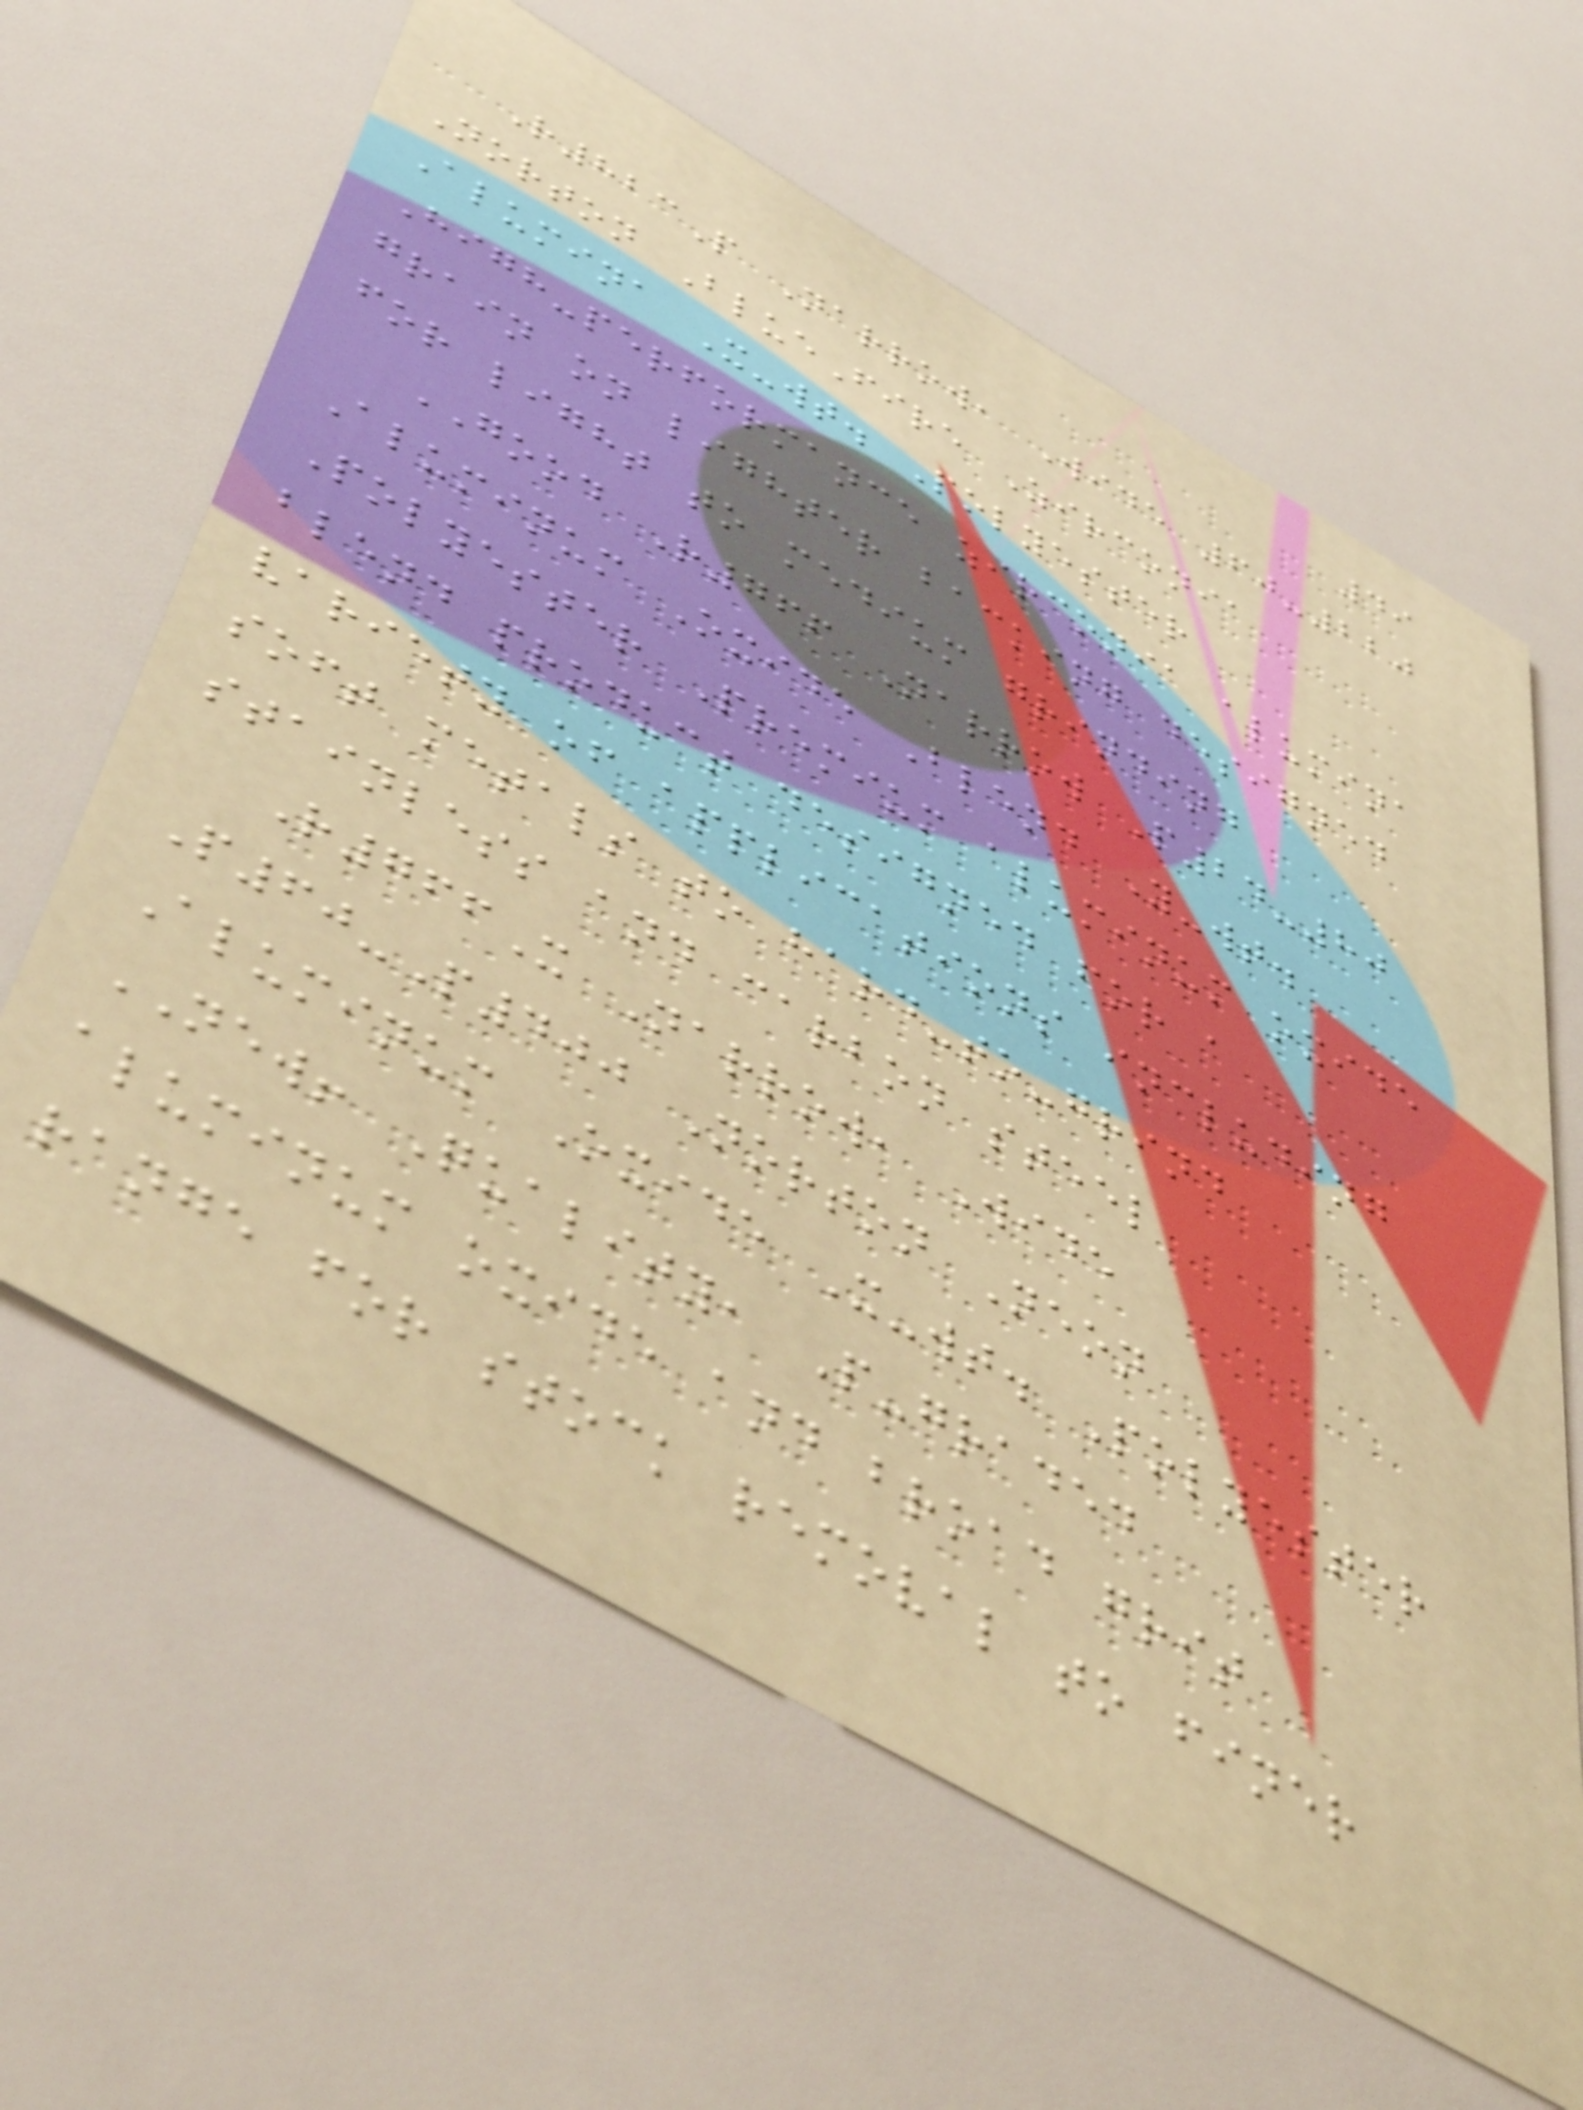49
R823P Narrow, Wide 60-220
Norton BlueFire Zirconia
Alumina X-wt. Polyester
High-performance zirconia alumina
grain on lighter backing designed
for light to medium grinding
GOOD R766 Narrow P24-80
Aluminum Oxide Blend Y-wt.
Polyester Premium aluminum oxide
blend product designed for a
variety of applications including
soft metals to hard-to-grind
stainless and carbon steel
R766X Narrow, Wide
P60-P400 Norton Neon
Aluminum Oxide X-wt. Polyester
NEW! Quality, P-graded
aluminum oxide and broad grit
range for stock removal to finer
